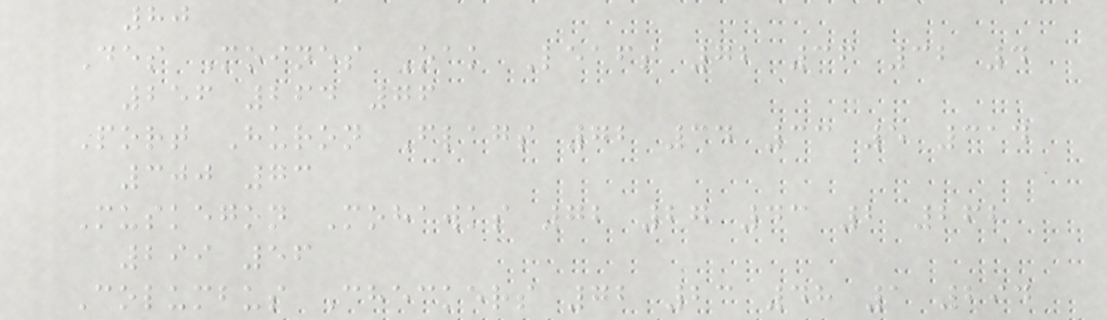80
Des Moines Oak Leafs 72 36 32 4
256 264 76
Port Huron Flags 72 34 33 5 314
300 73
Muskegon Mohawks 72 27 43 2 262
299 56
Columbus Checkers 72 23 48 1 294
